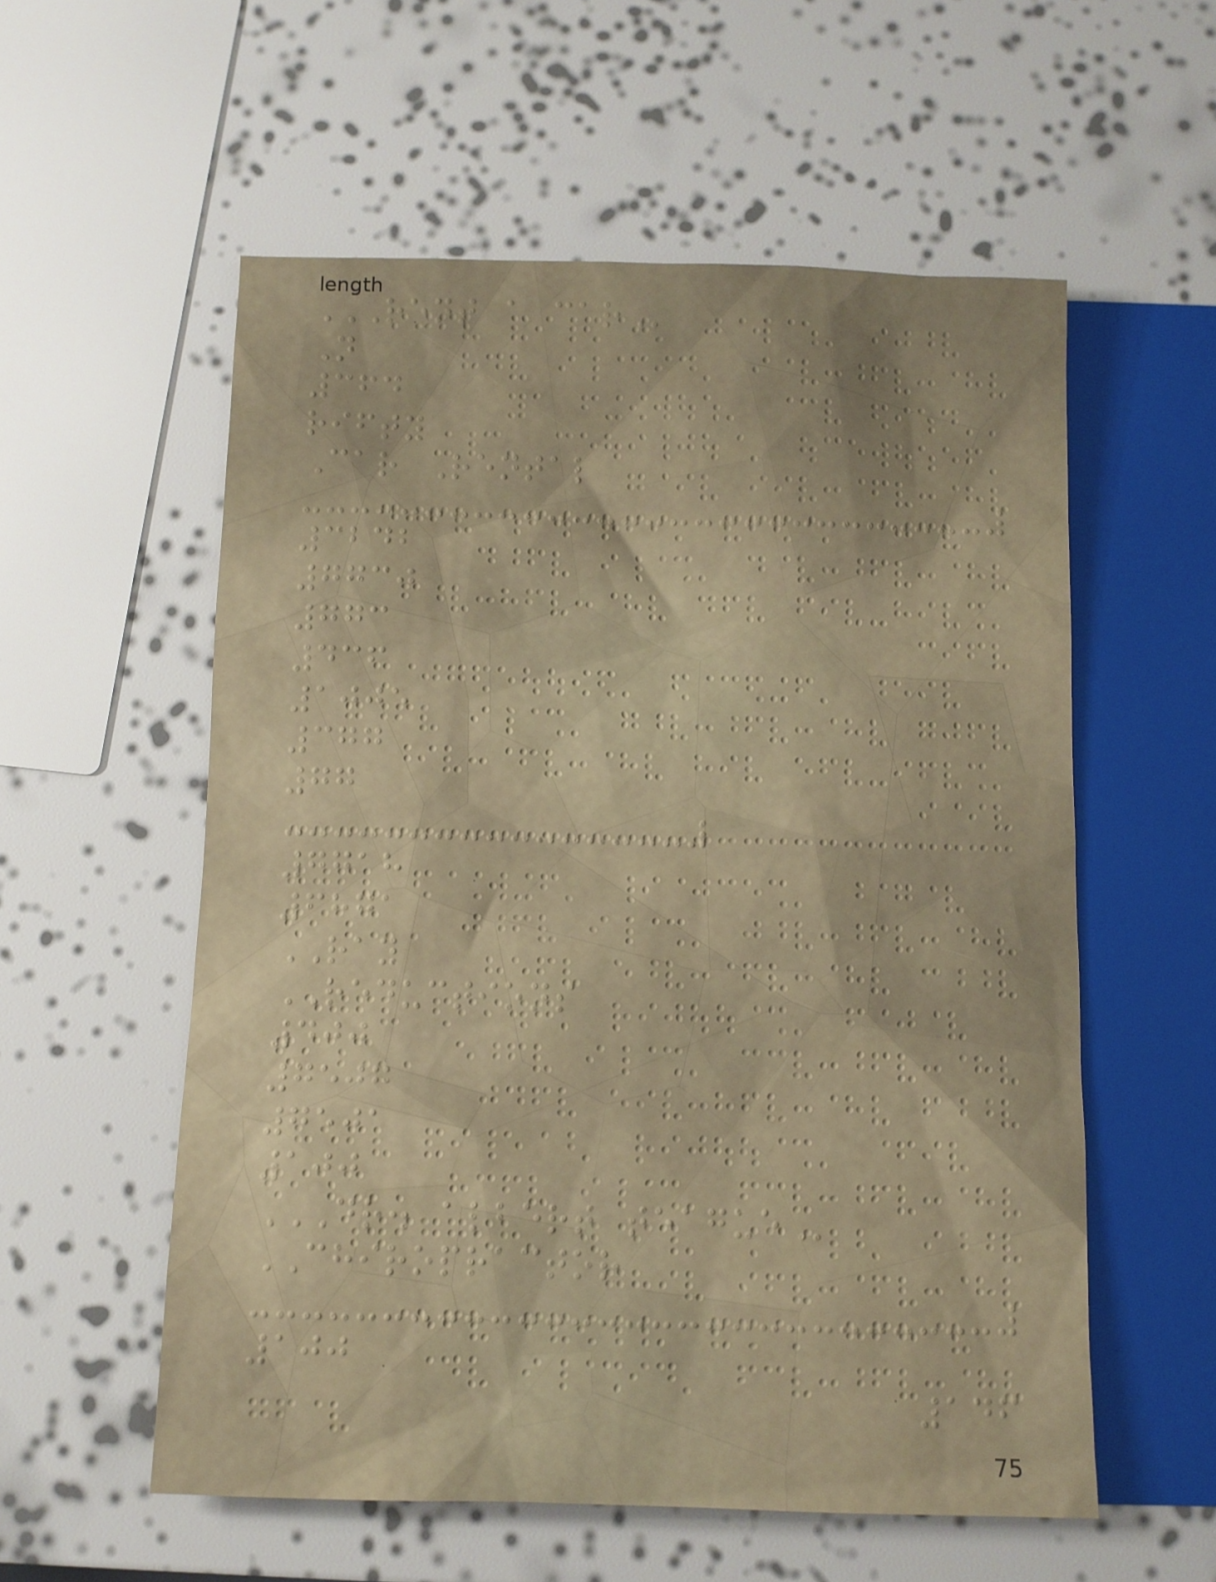RENT A CAR
N
364
rifty
Car Rental
3242
7730
773
436
1005
377
77
7718
6871
RAY
REDUCTIONS
400
7507
7501
100
DR. ALBERT TEAGUE
CHIROPRACTOR
100
146
